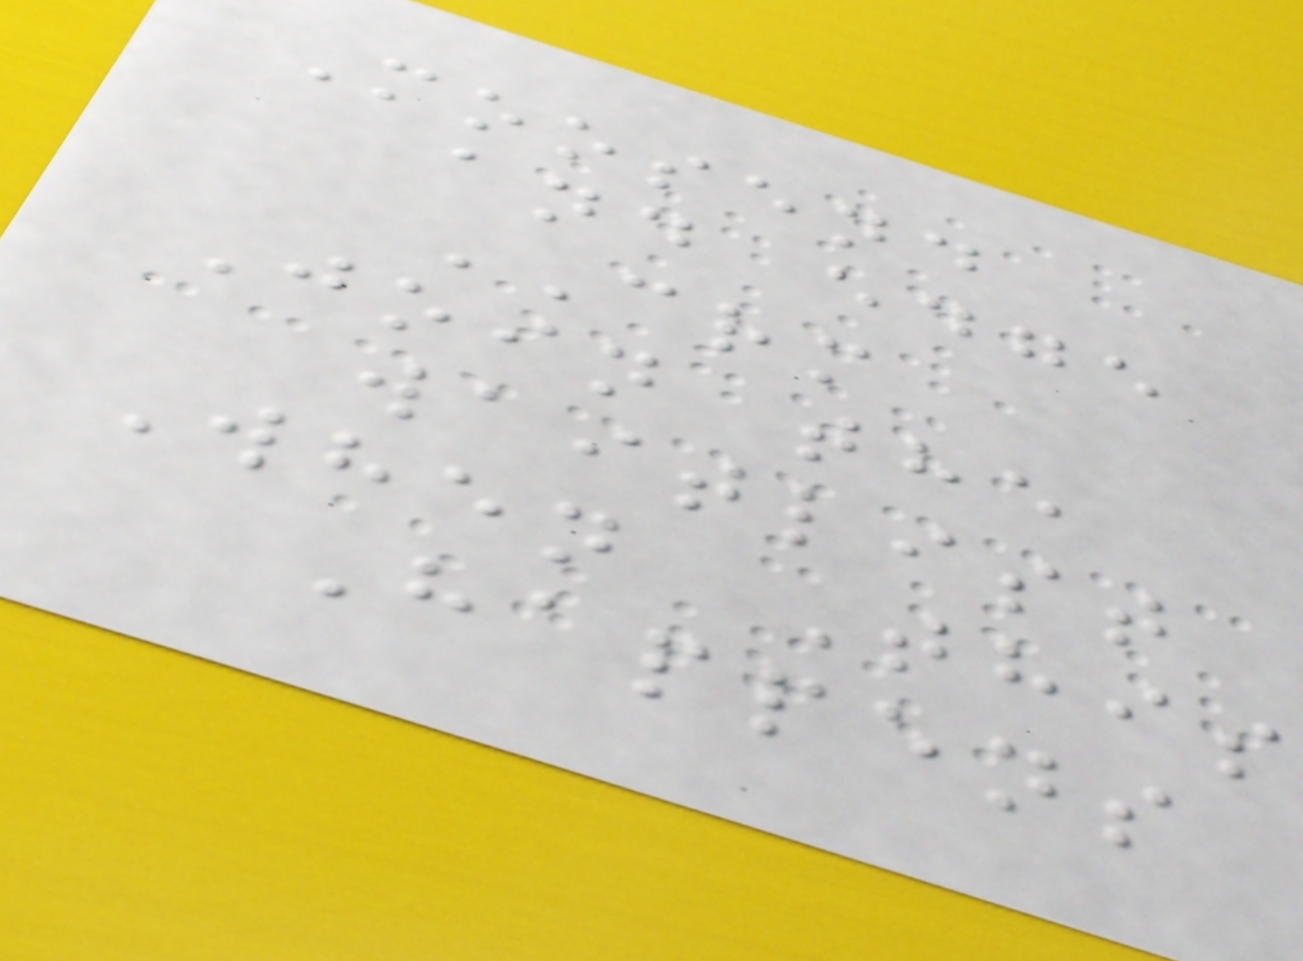Moosend
and edge
CRM
Join the
waitlist
When This
Happens
